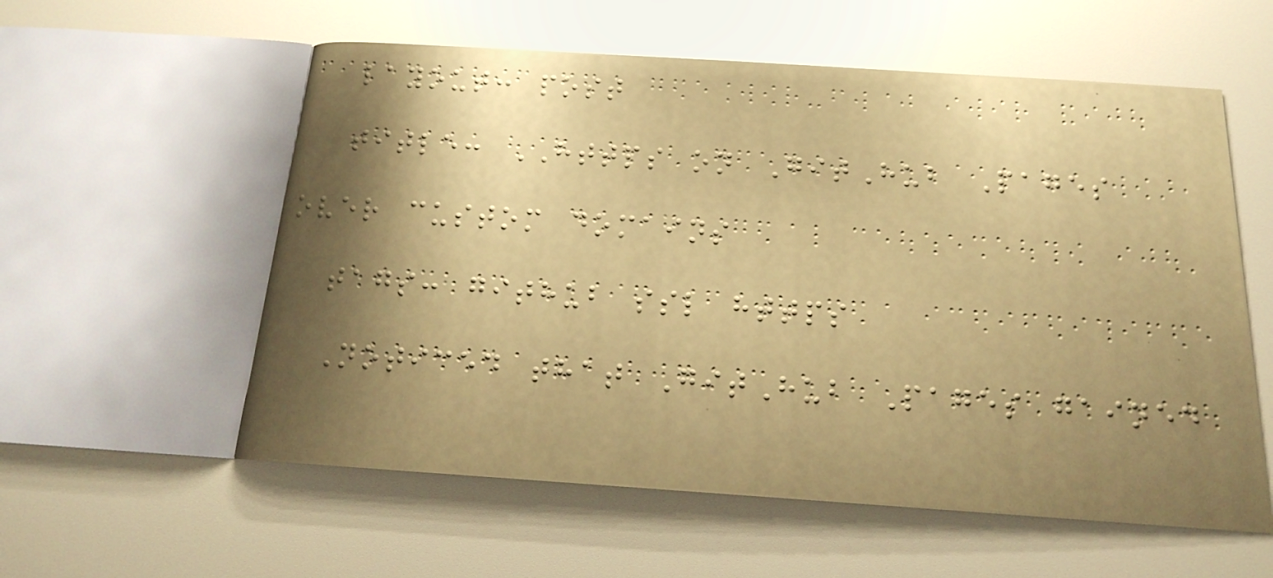layout: post
title: HTTPS on GitHub Pages
over custom domains
tags: github ssl https
Noticed that GitHub Pages gained
